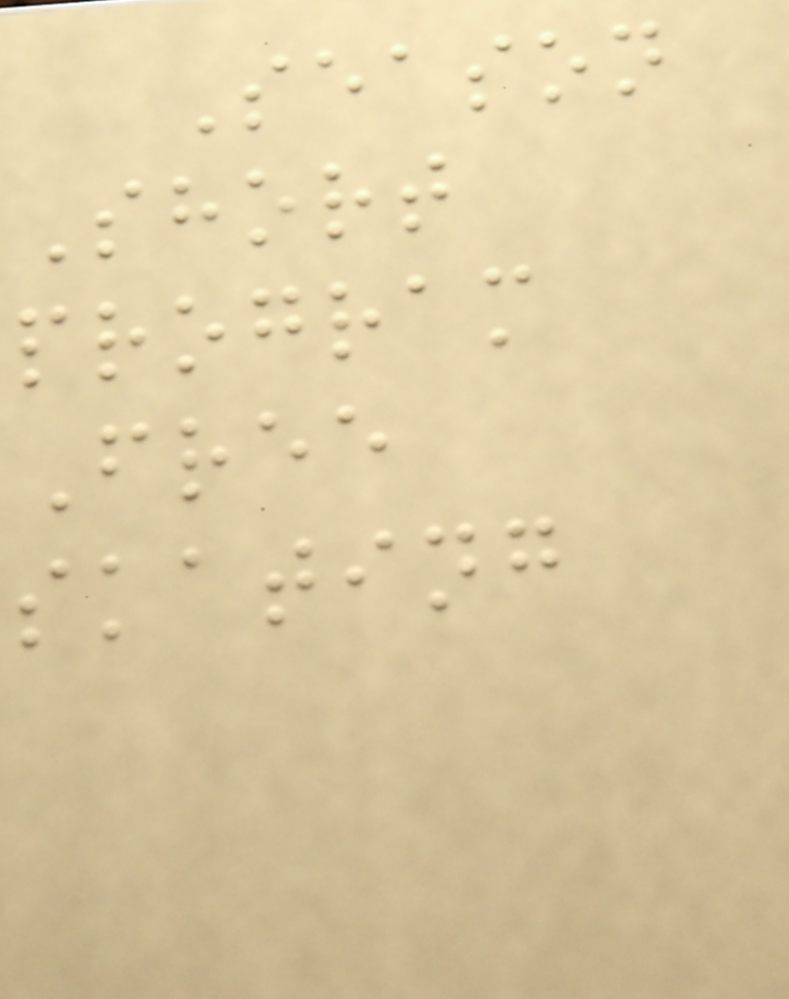Season
Short
program
Free
skating
